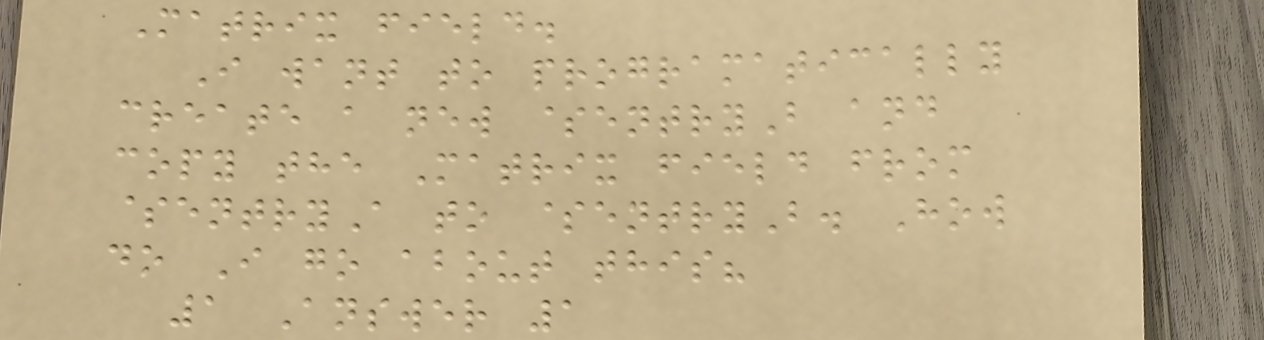Matrix field.
I want to programatically
create a new $entryB and
copy the Matrix field from
$entryA to $entryB. How
do I go about this?
1 Answer 1
